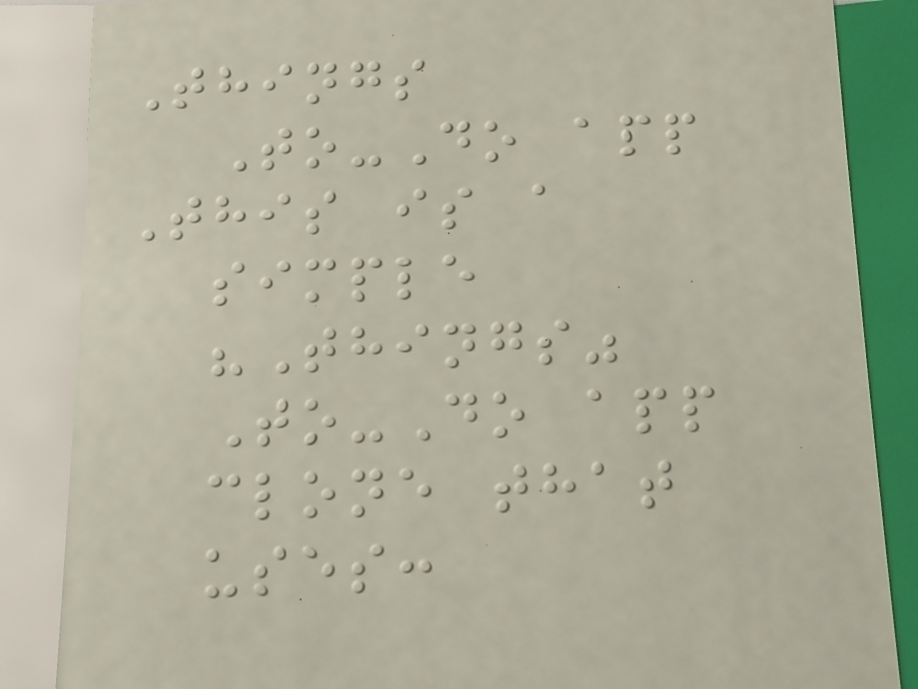Things
To-Do app
This is a
simple
"Things"
To-Do app
clone that
uses:
